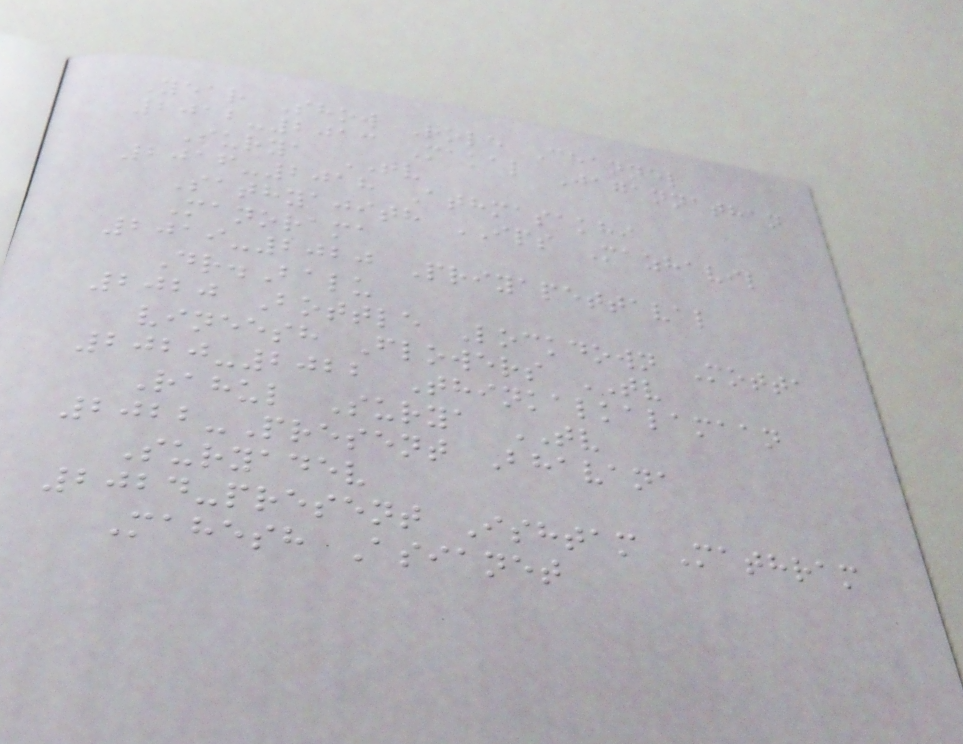Year Show Role Channel
2012-2013 Makal Jagannathan
Surya TV
2016-2018 Athmasakhi
Sathyajith IPS Mazhavil
Manorama
2019-2020 Priyapettaval
Dr.Balu
2020 Bottle Lockdown Motta
vineesh Flowers TV
2020-2022 Thinkalkalamaan
Rahul Surya TV
2022-Present Bhavana
Suryadev
2024-present Ishtam Mathram
Mahesh Asianet
